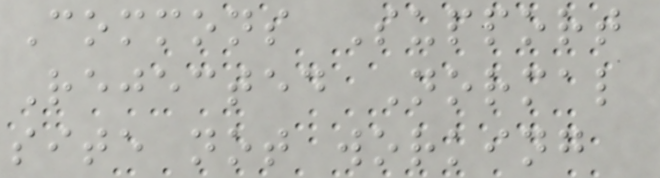Commons Support
Rejected Normal
site not working
